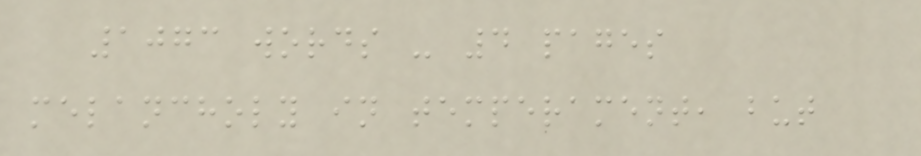1073 words - 4 pages
melancholy in temperament, but
